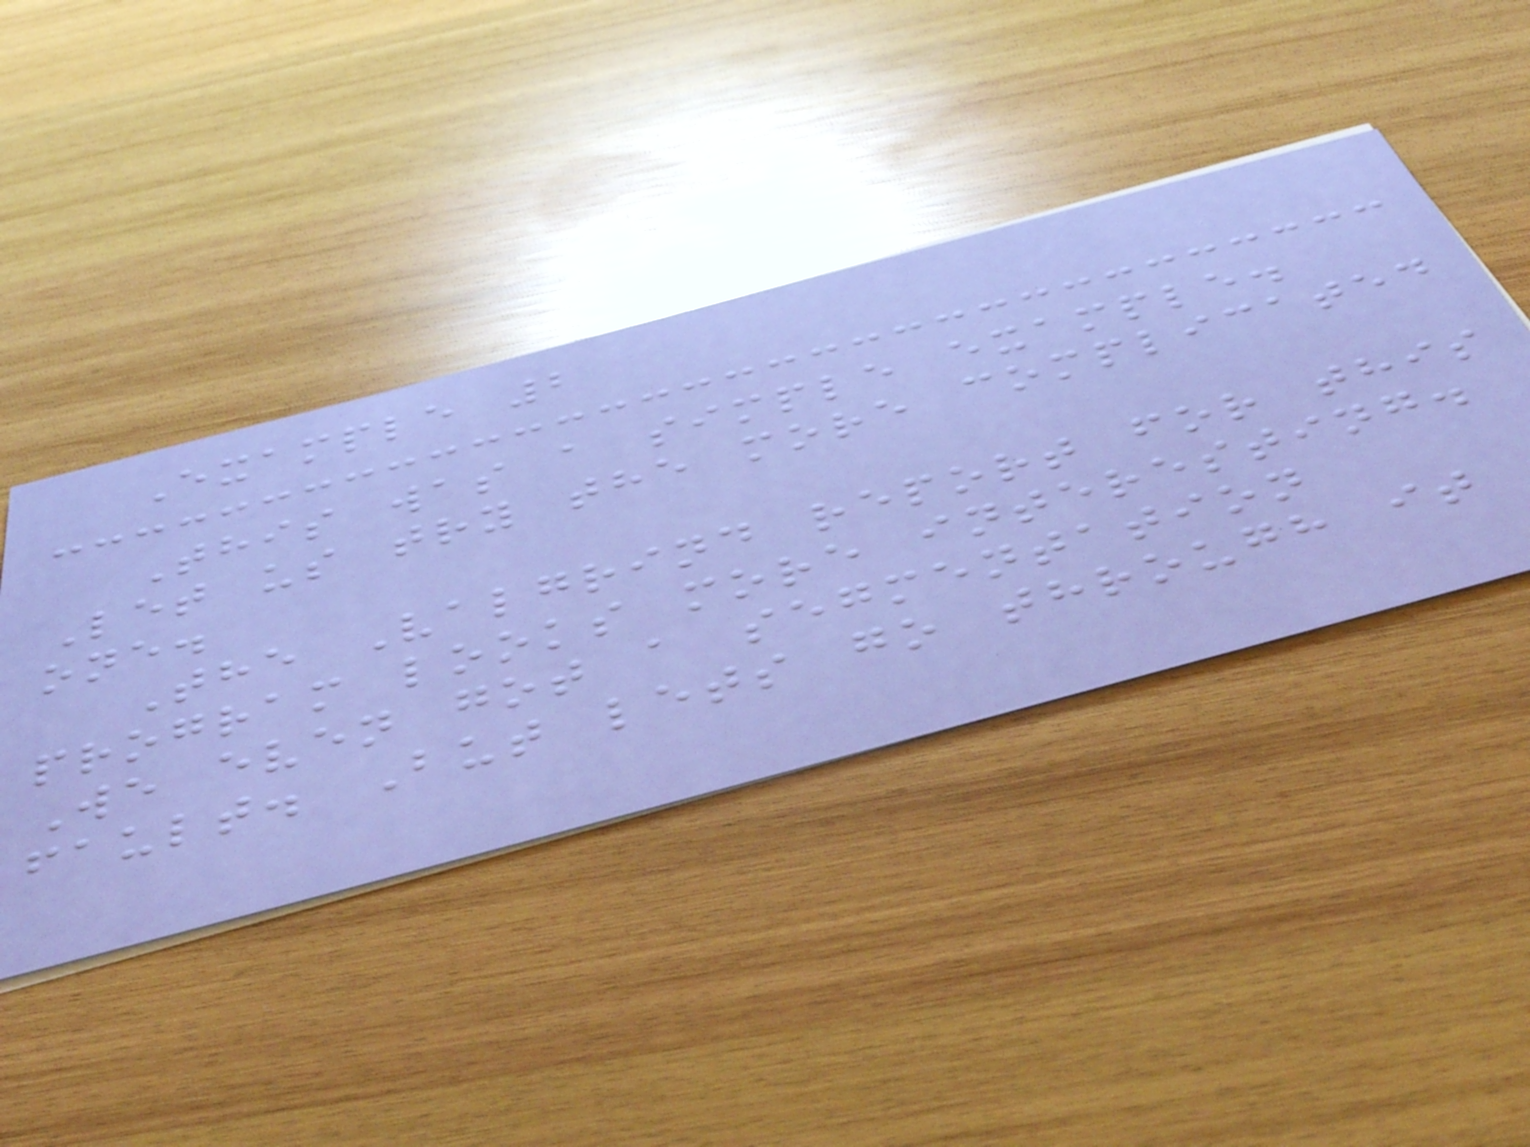Example 2
This was a simple example.
Let us try the more complicated
one.
The Valgrind report for this
program looks more interesting.
We even got a segmentation
fault. But lets go through it
